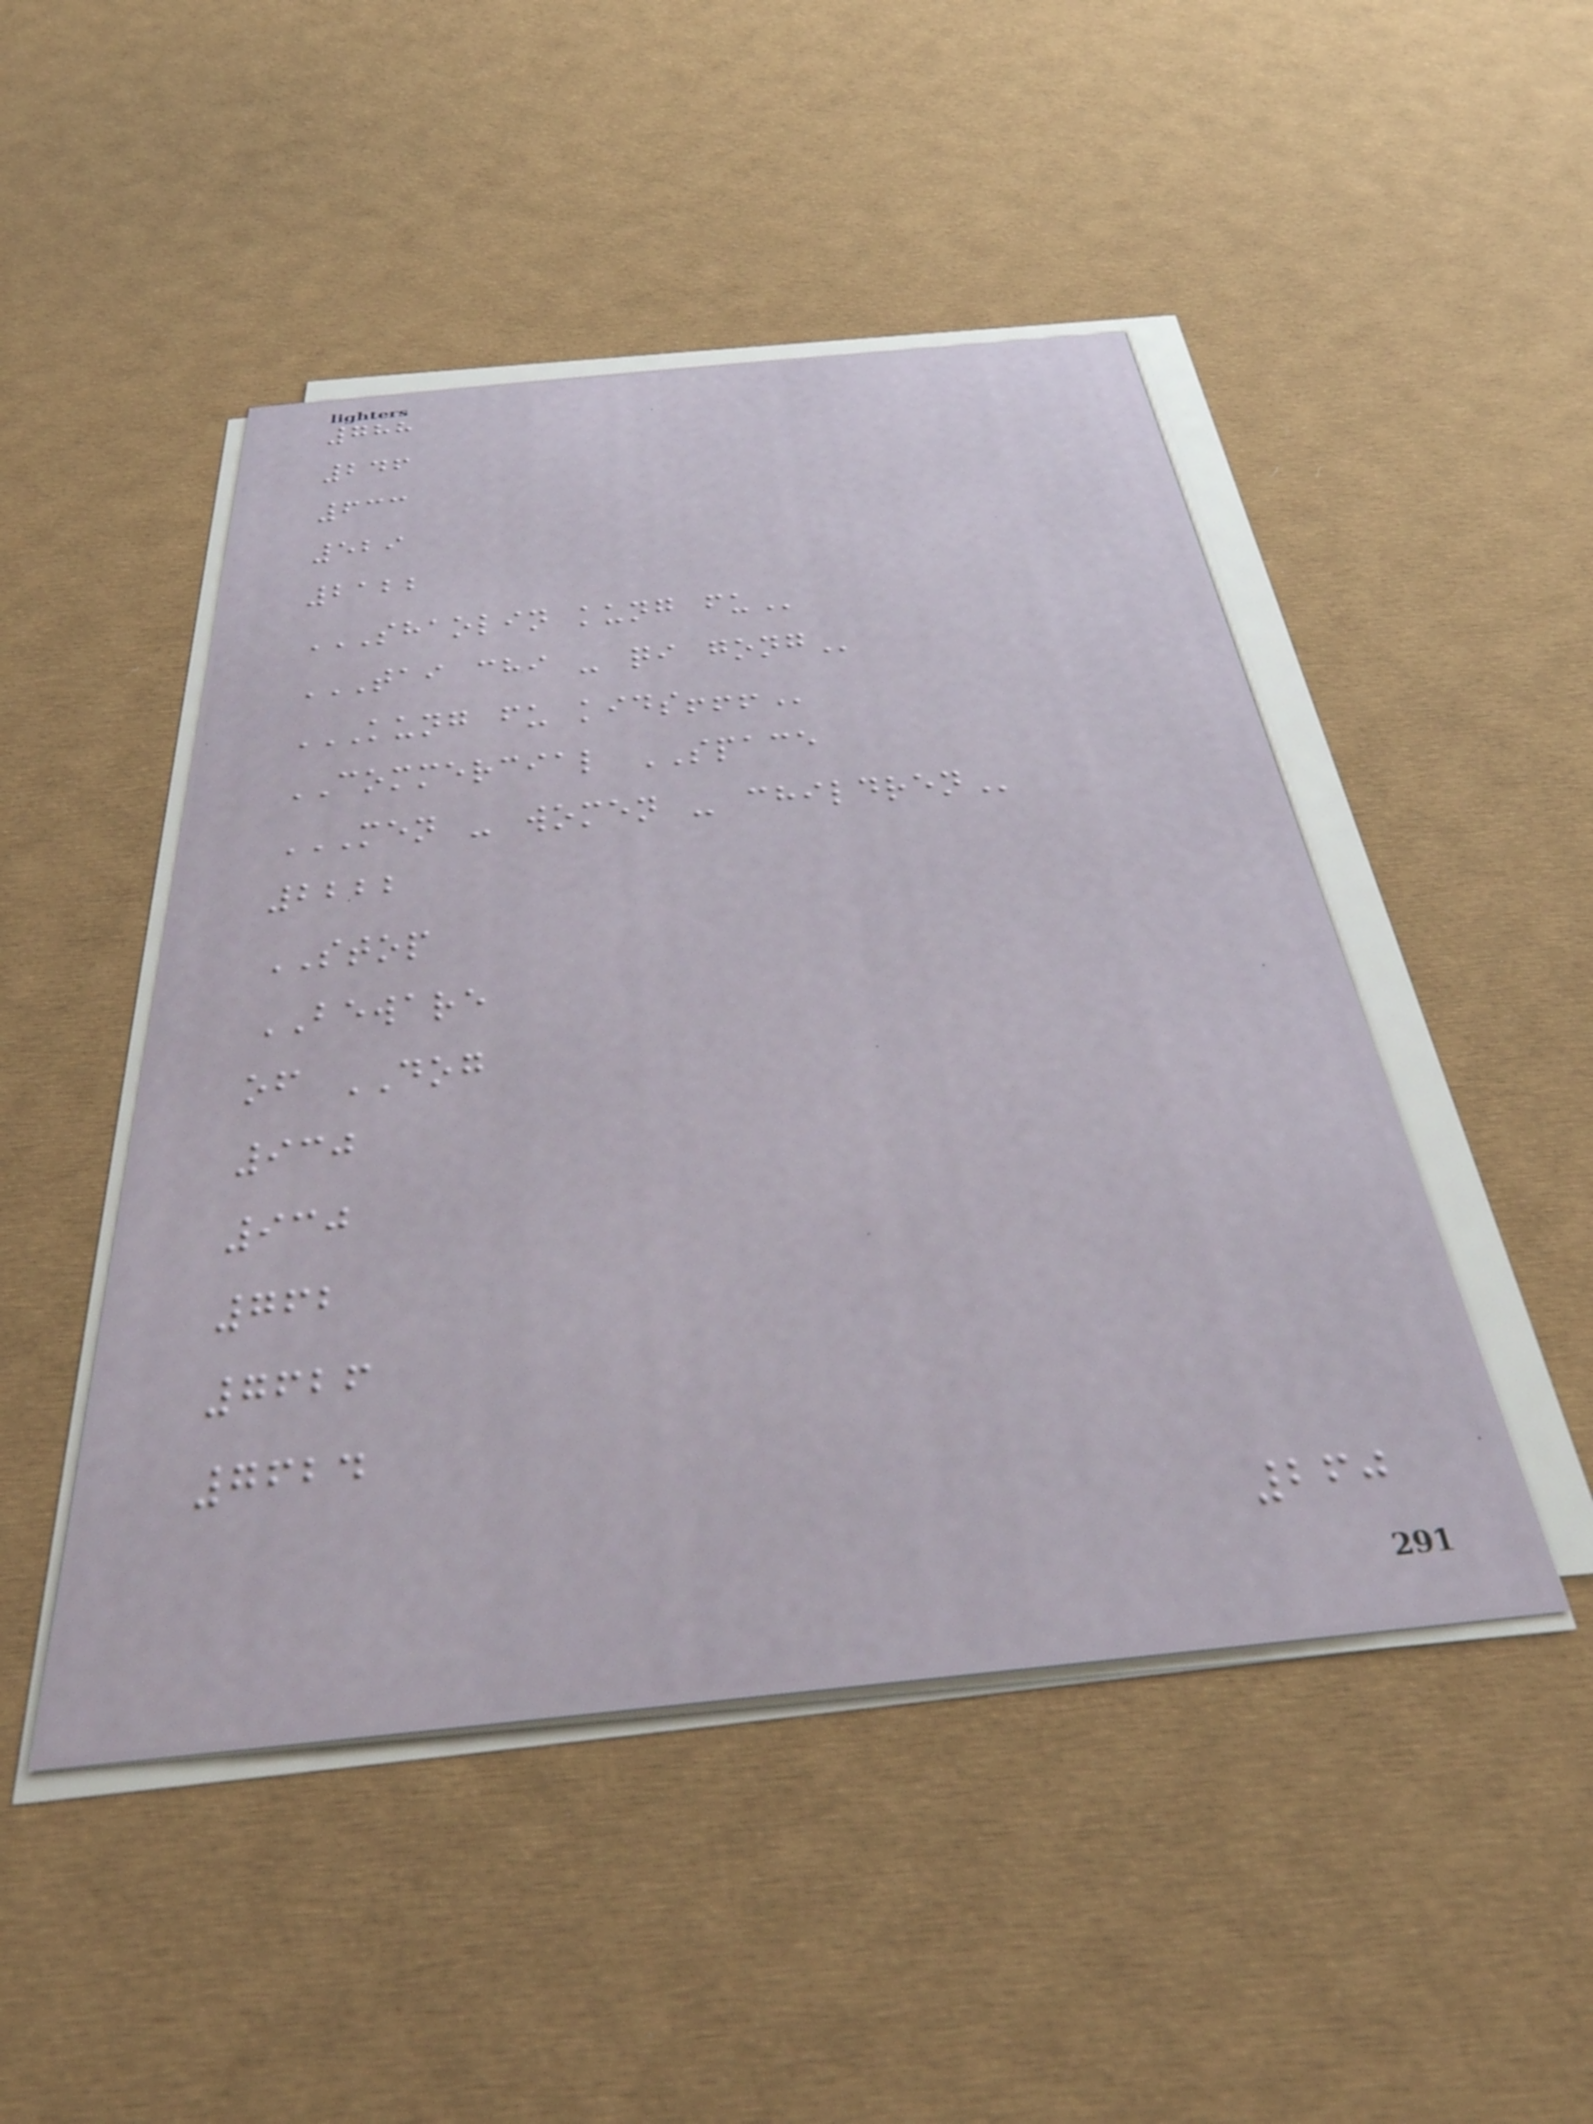788
246
633
529
2122
SHAOLIN KUNG FU
TAI CHI - QI GONG
KUNG FU KIDS!!!
COMMERCIAL SPACE
MEN - WOMEN - CHILDREN
2222
STOP
BEWARE
of DOG
930
930
762
7626
7624
260
